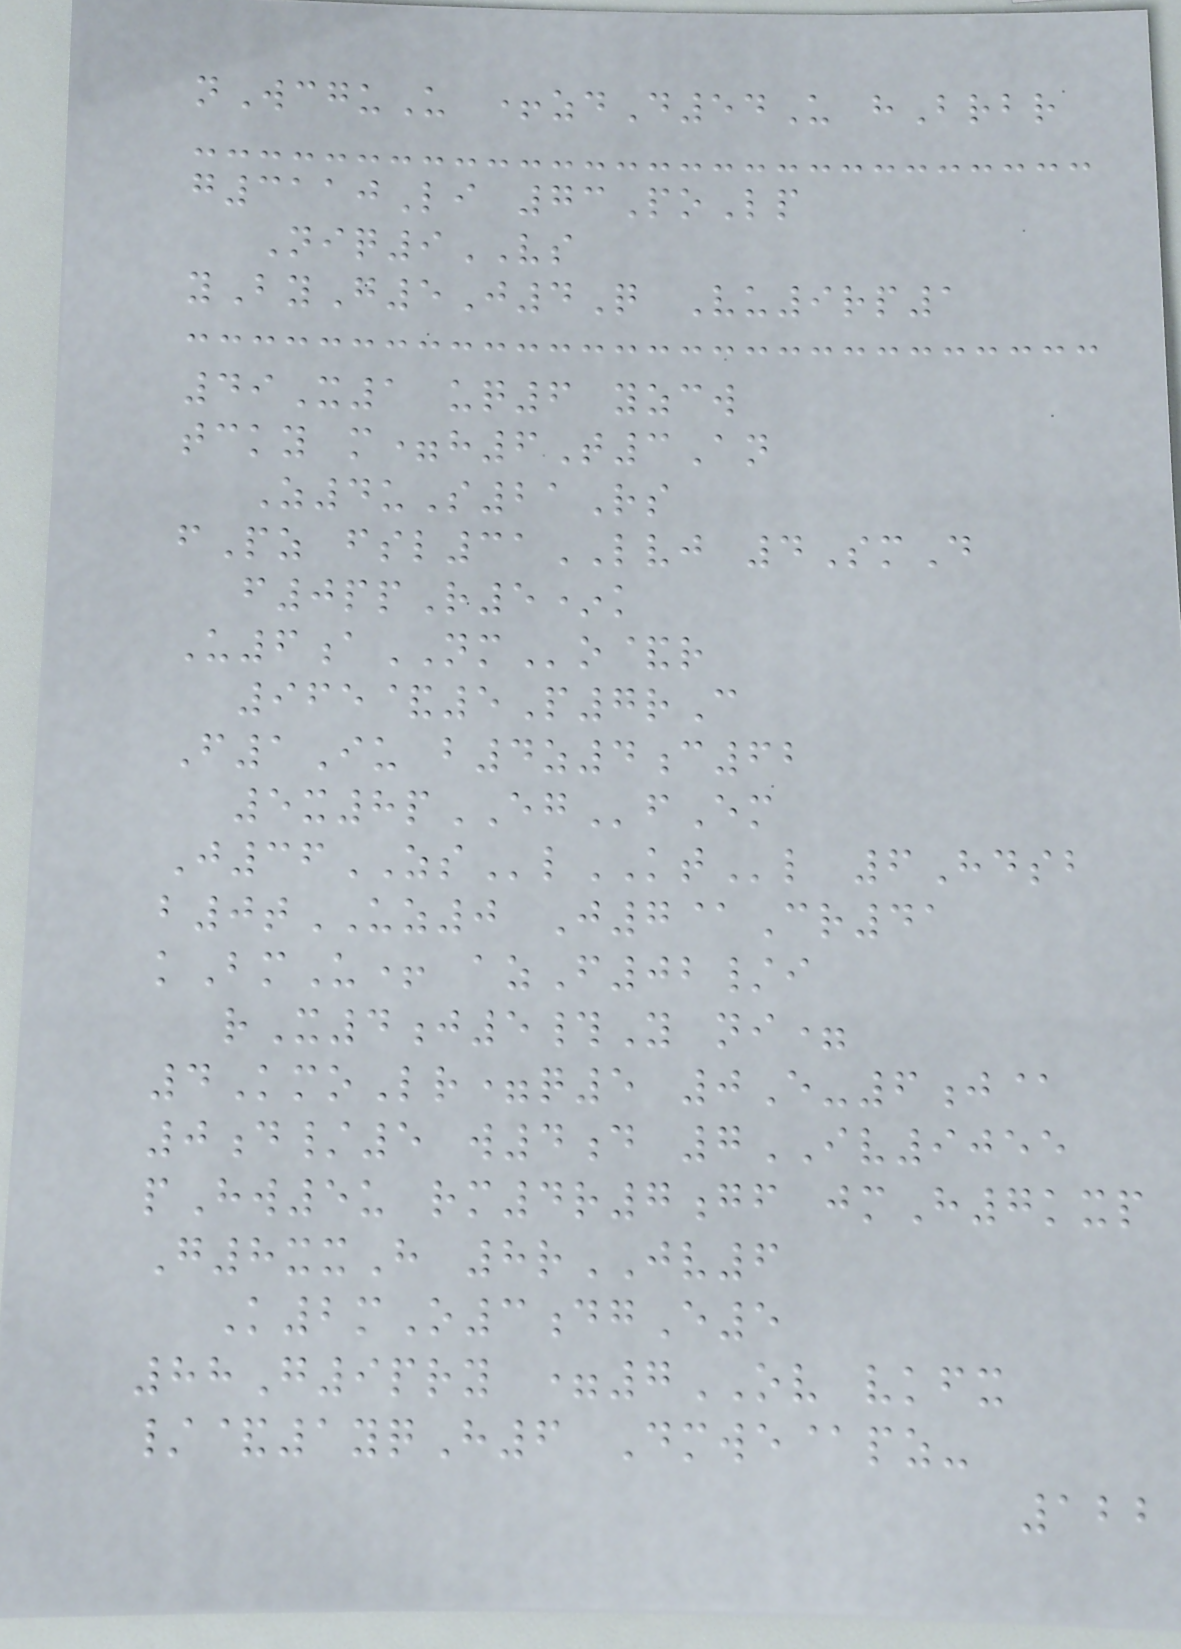nWcguU +zdD54U hBrbr
g3110Li 73PoLp
Niq9VS
yByG5J4Q Vu9rp1
49X1 uq6 yzcw
tcky m=h6T3An
Z4uS21Rs
fPz fsl31LVJ 4SmD
f0ppR5*k
U6aNMo&r
965&5P7rC
F1Iu b4z4c62
5x8pEGfEm
J36ZSlKTl 6Hdsb
b0tUZ0 J7@Cr41
kBmU+ azF02/i
rX4j5#Y ni=
4KmoLr=q5 0E-6j@
0d/5 w4d 7IV9055
pHw5u rm4r7gf jmH7kxp
G8xxH 8rJV6
K2mO3dgE5
88G9pry =7OV vkfx
/&1yqH6 Dmwe@pz-
122
